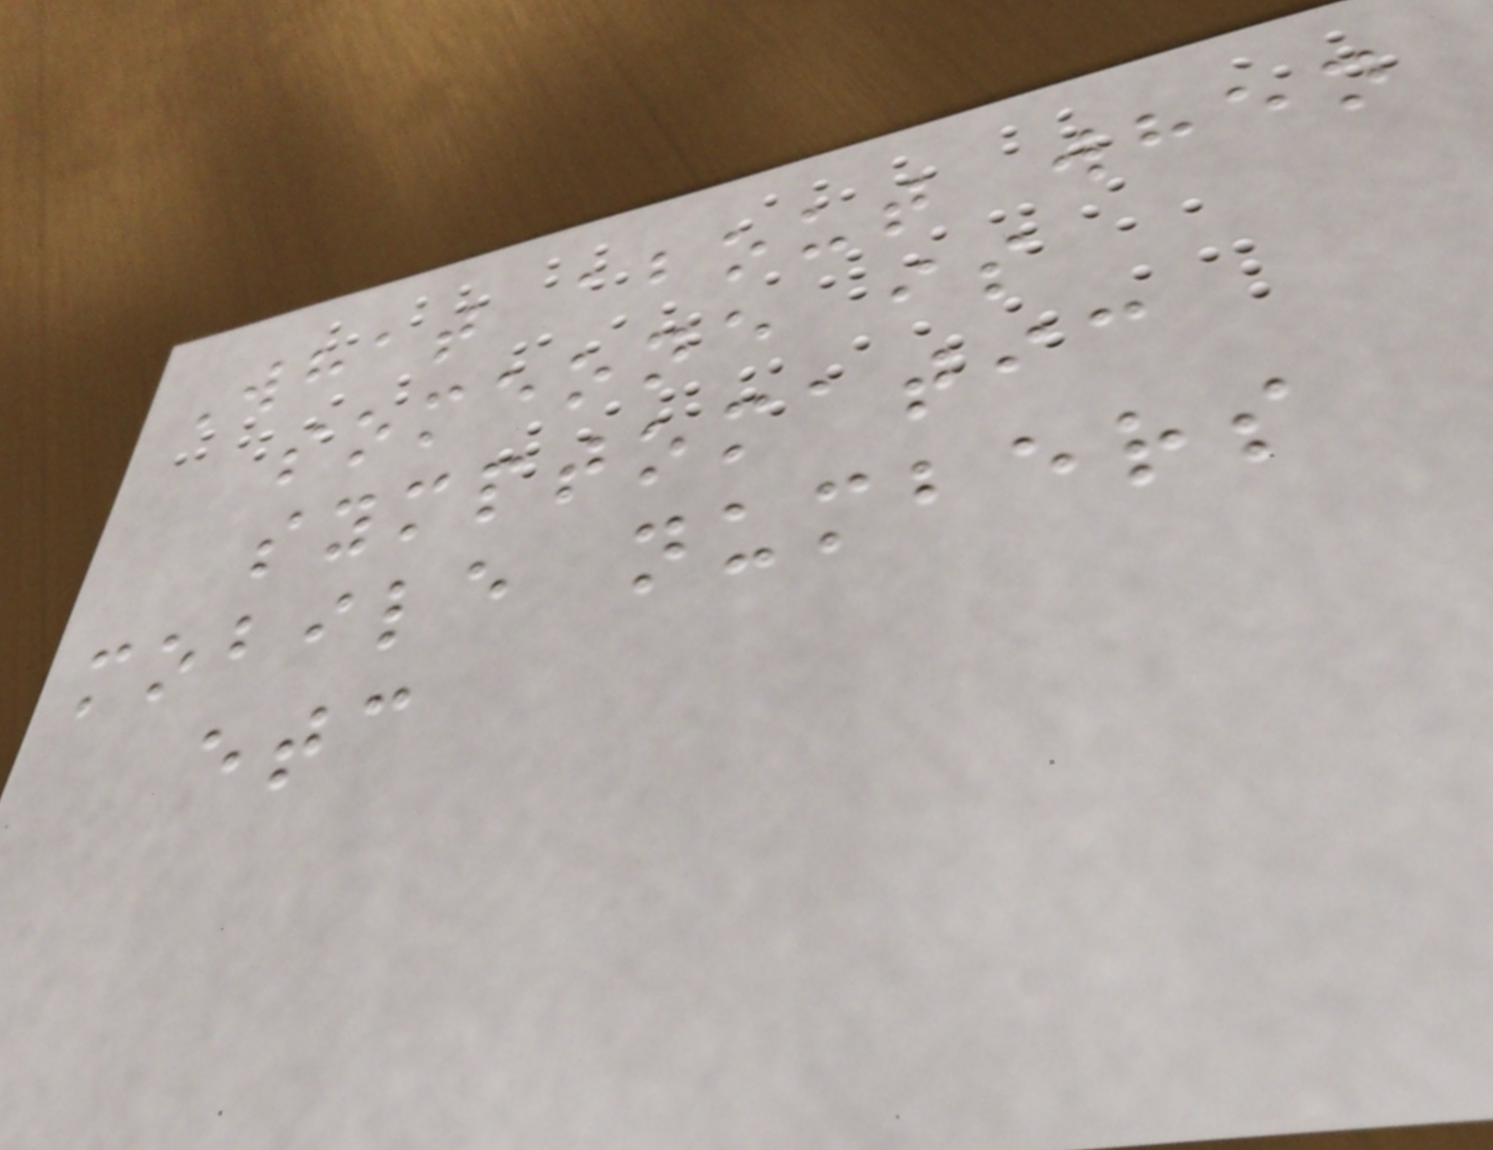What about when
someone is
symptomatic
mobile numbers
etc
